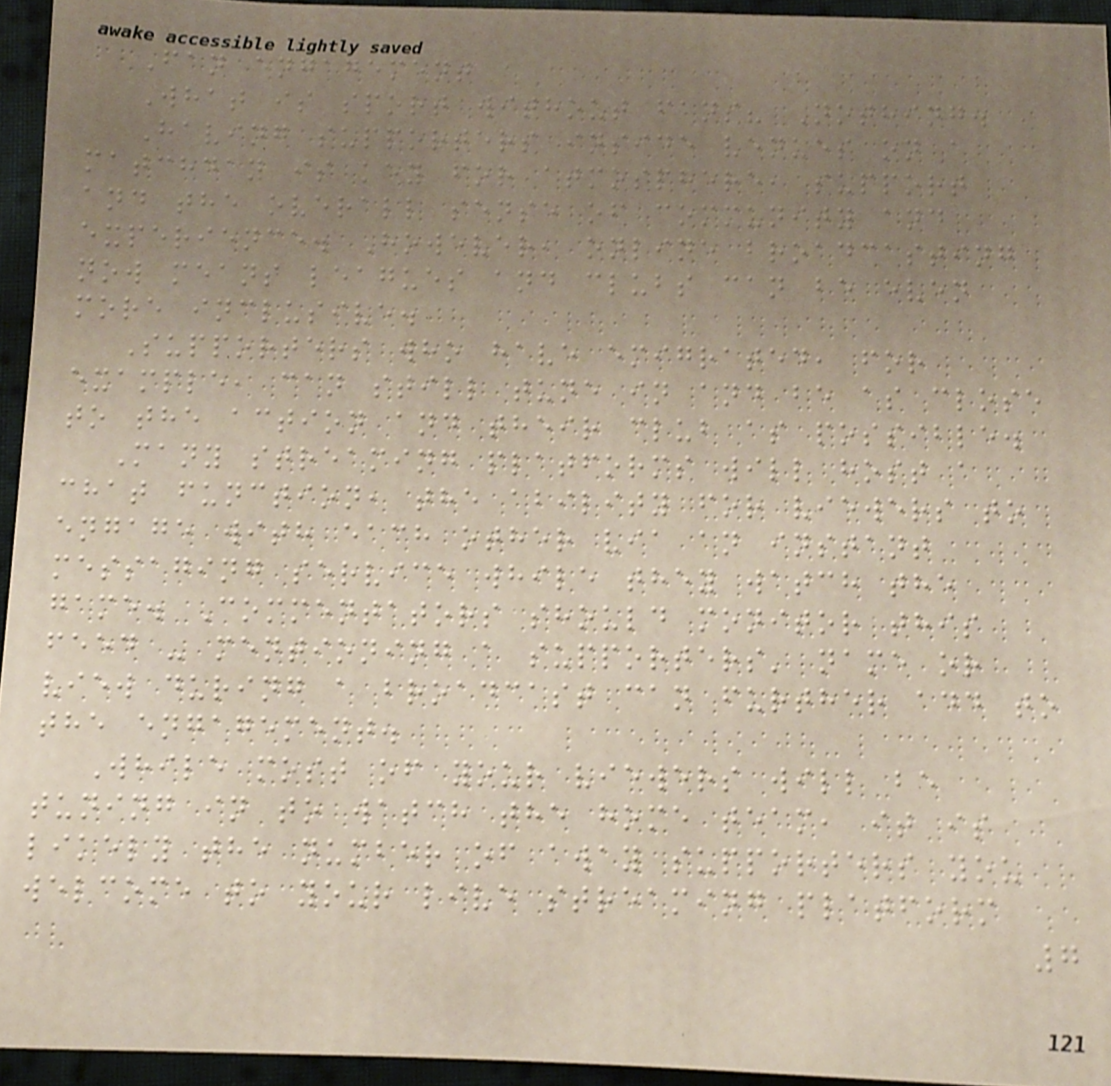Fan engagement
What is sport without fans? Nothing.
Having supporters inside venues on a
matchday is key for atmosphere, support
and the overall sense of community and
experience. However, online broadcasting
now means leagues and clubs can be even
more inclusive.
Supporters who have emigrated, for
example, can still tune in and be as close
to the action and their club as possible.
Many streaming platforms will host a
chat function, the ability for viewers to
engage with each other via an instant
messaging service while they watch the
game. Commentators should monitor this
feed - mentioning a supporters' name or
view during a broadcast can further add to
the engagement.
While most of your viewers will be
tuning in to watch the home team, it is
likely the number of away supporters you
welcome to your live streaming platform
7
